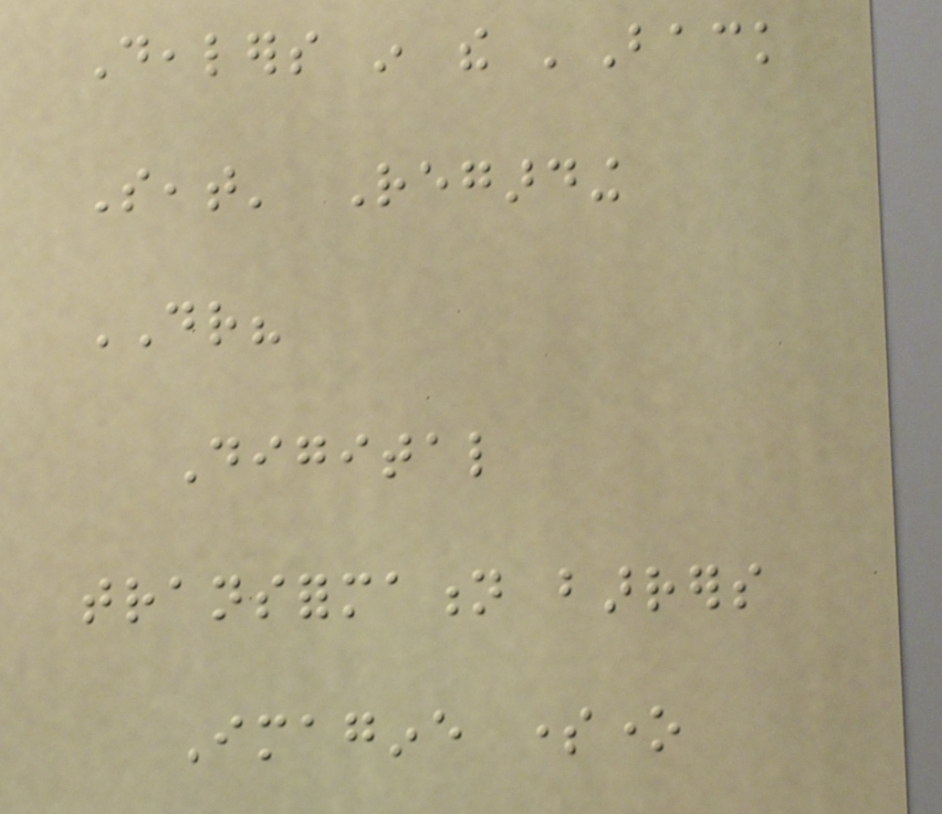Dealers in the 'Back
Seat' Regarding
DR?
Digital
transformation barrers
Imagine someone
